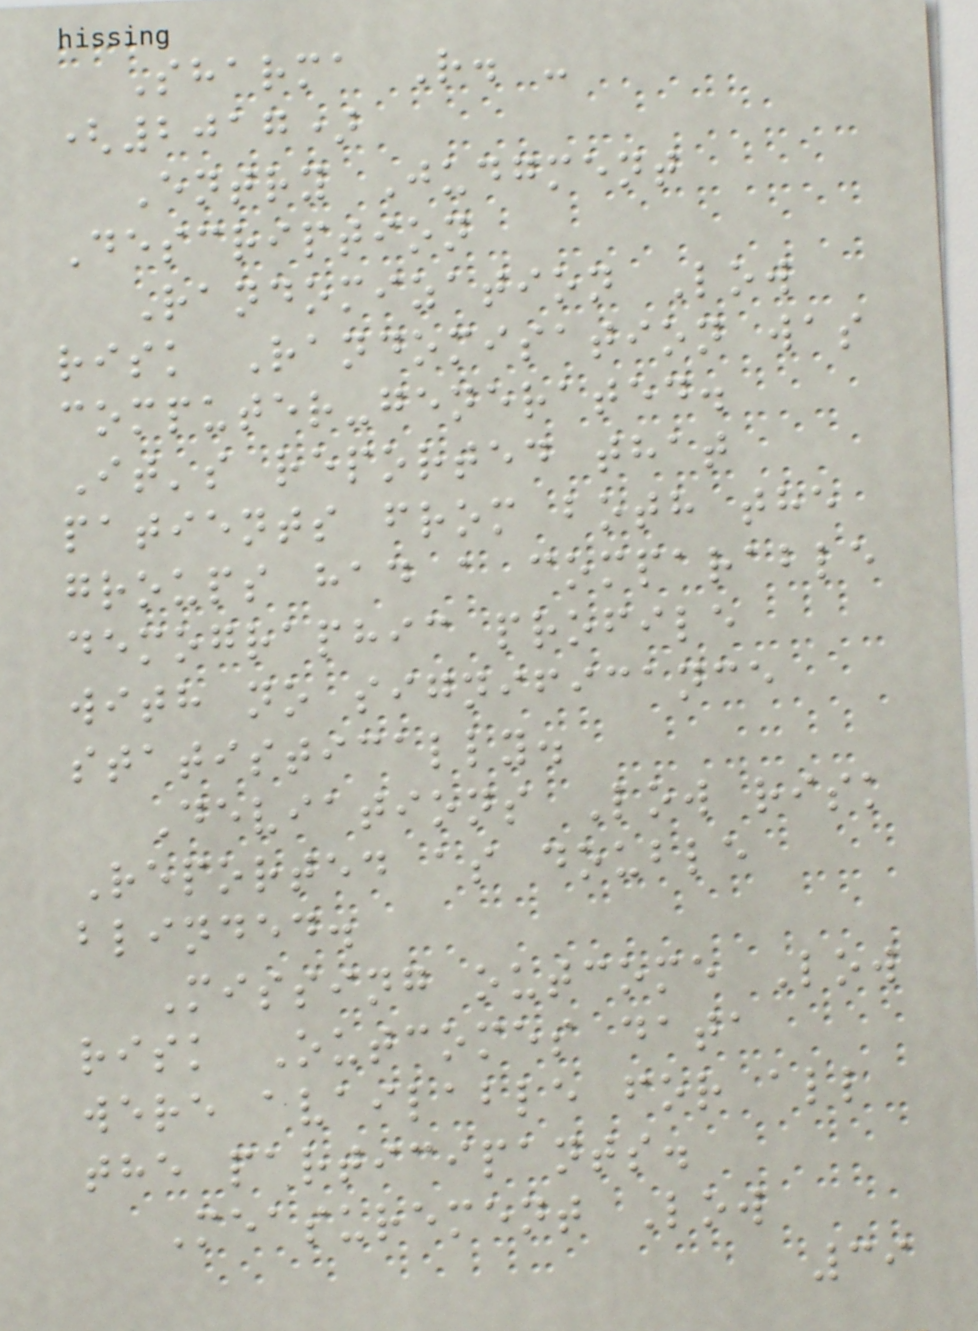Sharma R. -
(2017)
Entry Judgment
Description
Randomization Low
risk Randomisation was
computer-generated.
It's reported that
patients from both the
groups had a comparable
demographic profile
with no significance
statistically.
Deviations Low risk
Reported as double
blinded.
Missing outcome Low
risk Outcomes data
were available for all
the participants.
Measurement Low
39
